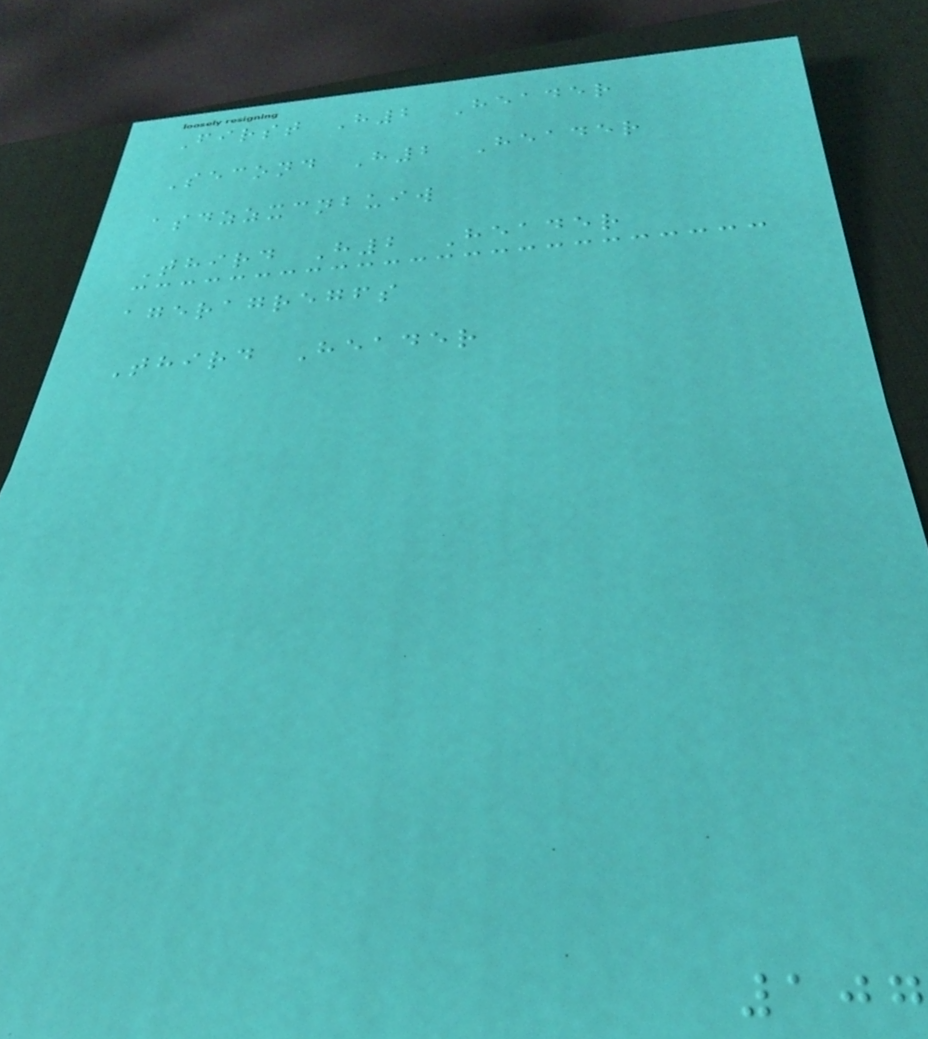First H2 Header
Second H2 Header
asdzzxcnbuiw
Third H2 Header
ageragregfs
Third Header
107
